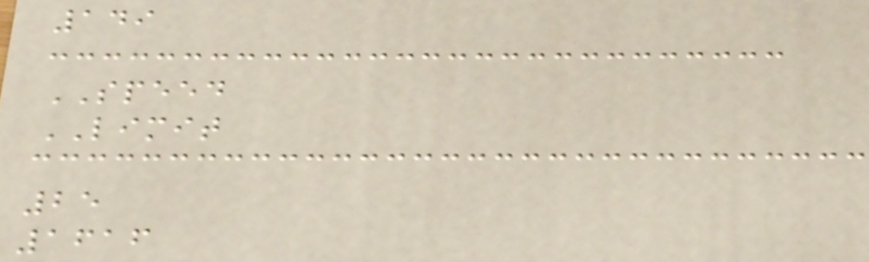149
SPEED
LIMIT
25
1616
